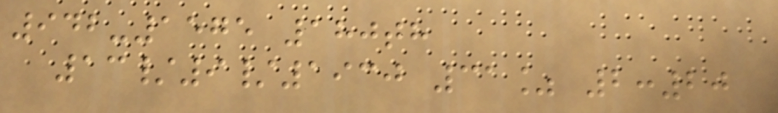942-1575 180th
13/9/1930 31% 2:20
